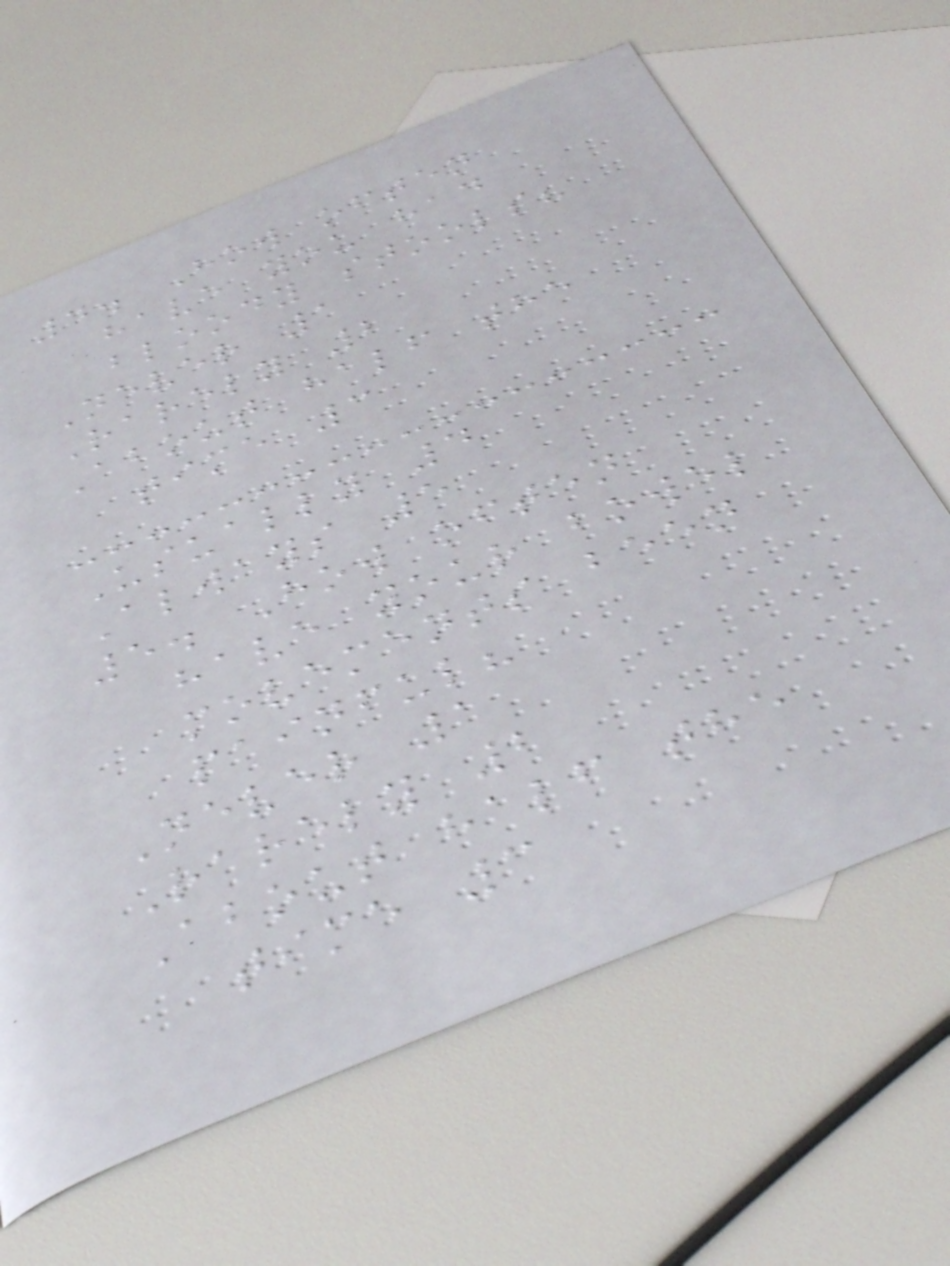4. How often
have you had
bloody stools?
Never 1
Rarely 2
About half the
time 3
Usually 4
Always 5
5. How often
have your bowel
movements been
painful?
Never 1
Rarely 2
About half the
time 3
